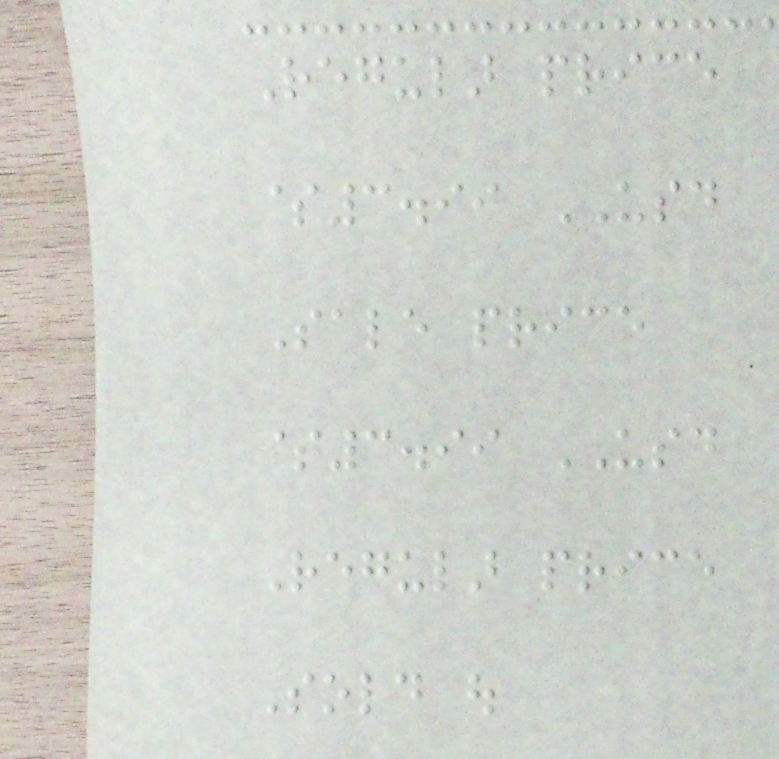Regular price
$3.99 USD
Sale price
$3.99 USD
Regular price
Sold out
